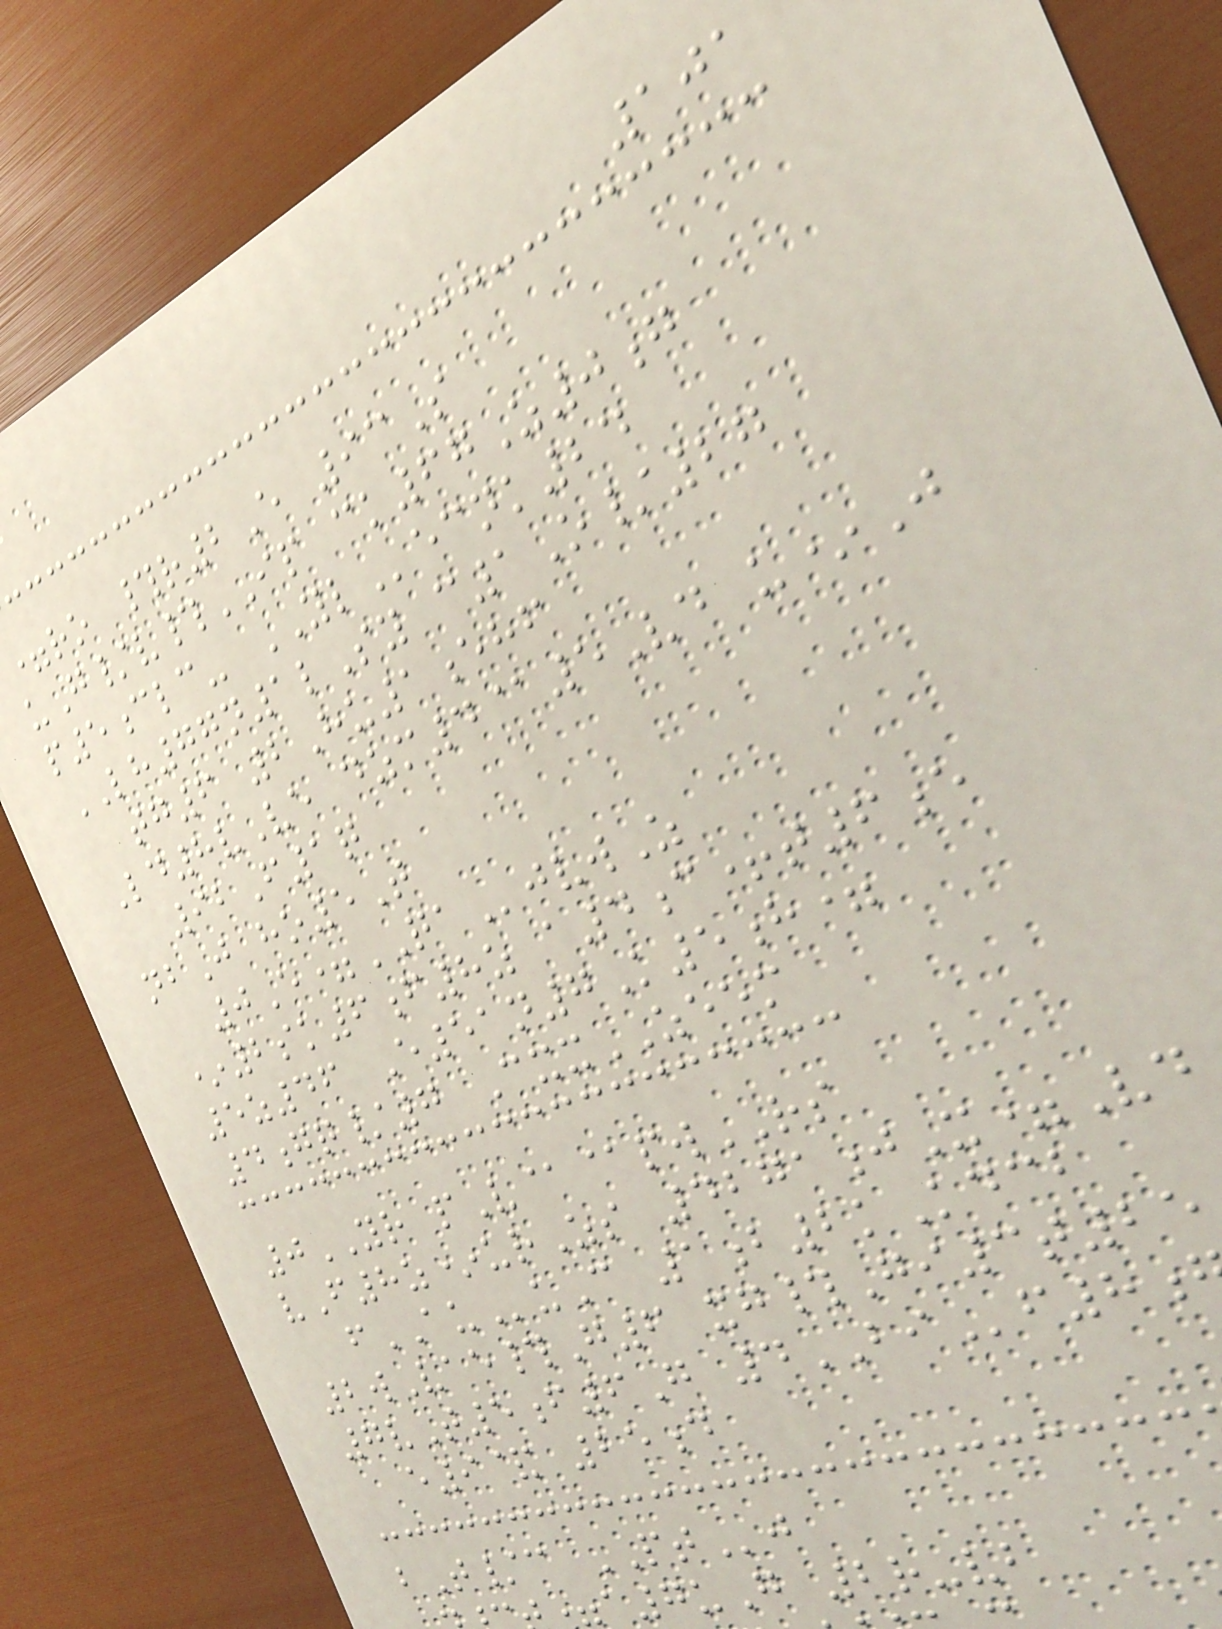101
=ro #r2E 93S
uG/v#IP ck67Z0g
p5clc- YLecnk24
LH77n1lSy c1O/27
tg6 2Hu1ehf
Ld8vVe dzm4@5Vd u*J
92F1q
nbJ ho5T
0E=QAjvwZ
*2sk6f8z a4c+t6e
5z46 E51n7K5h=
4gq/7 CxxZEEM
0YR pV@@pwRS
vF8z*urZs 4271jX=Vd
fAUuC 1b2kKdcb
2wVae#G6 xg#Gi3t25
7vT5f6G 4BIf8
e9& 25d
bT/c PTj
a7uG 2r-vb
